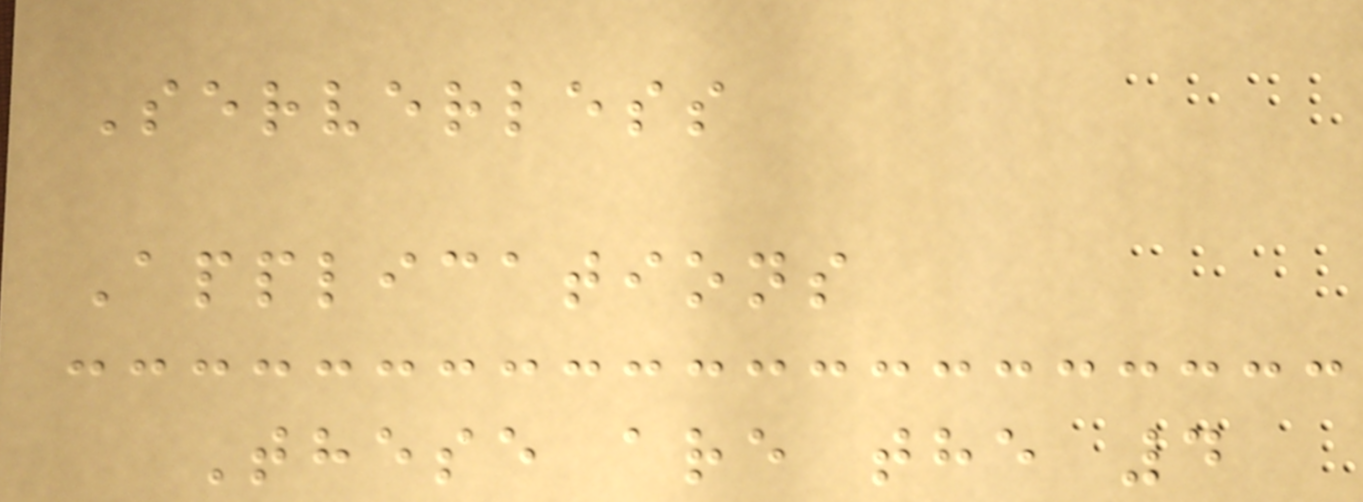Serverless
Applications
These are the 4
